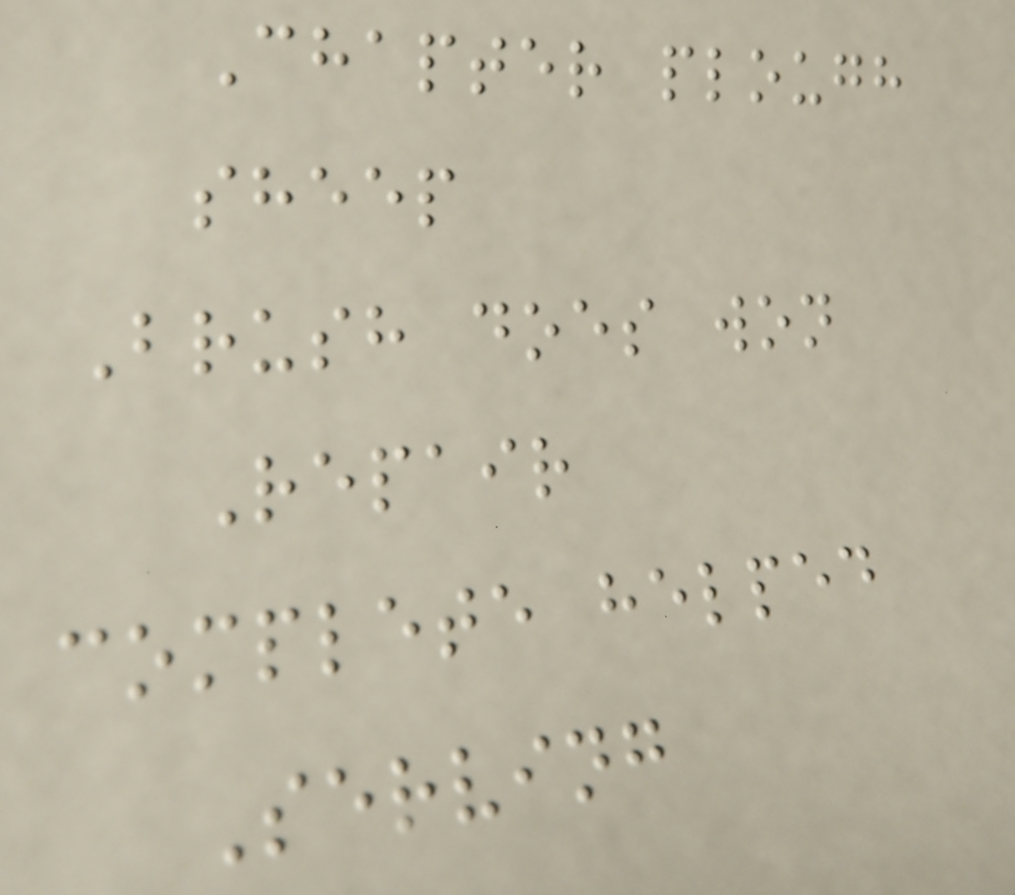Chapter plough
sheep
Brush does won
Repair
complete helped
Serving
